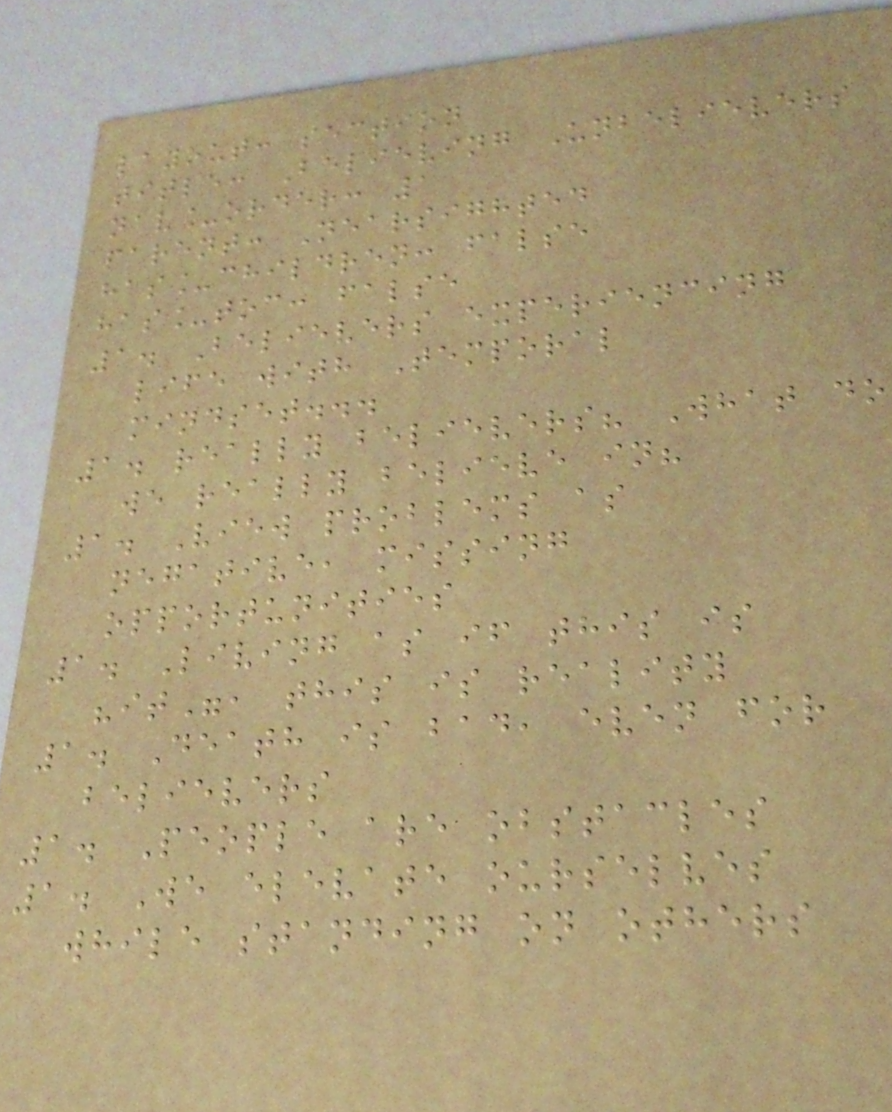layout: section
title: Believing Unbelievers
nav_order: 1
parent: Nearsighted
has_children: false
has_toc: false
1. Believers experiencing
life with Temporal
mindset...
1. really believers? What do
we really believe in?
1. View problems as
negative, missing
opportunities
1. Living as if this is
"it", this is reality
1. Death is bad, even for
believers
1. People are obstacles
1. We elevate ourselves
while standing on others
